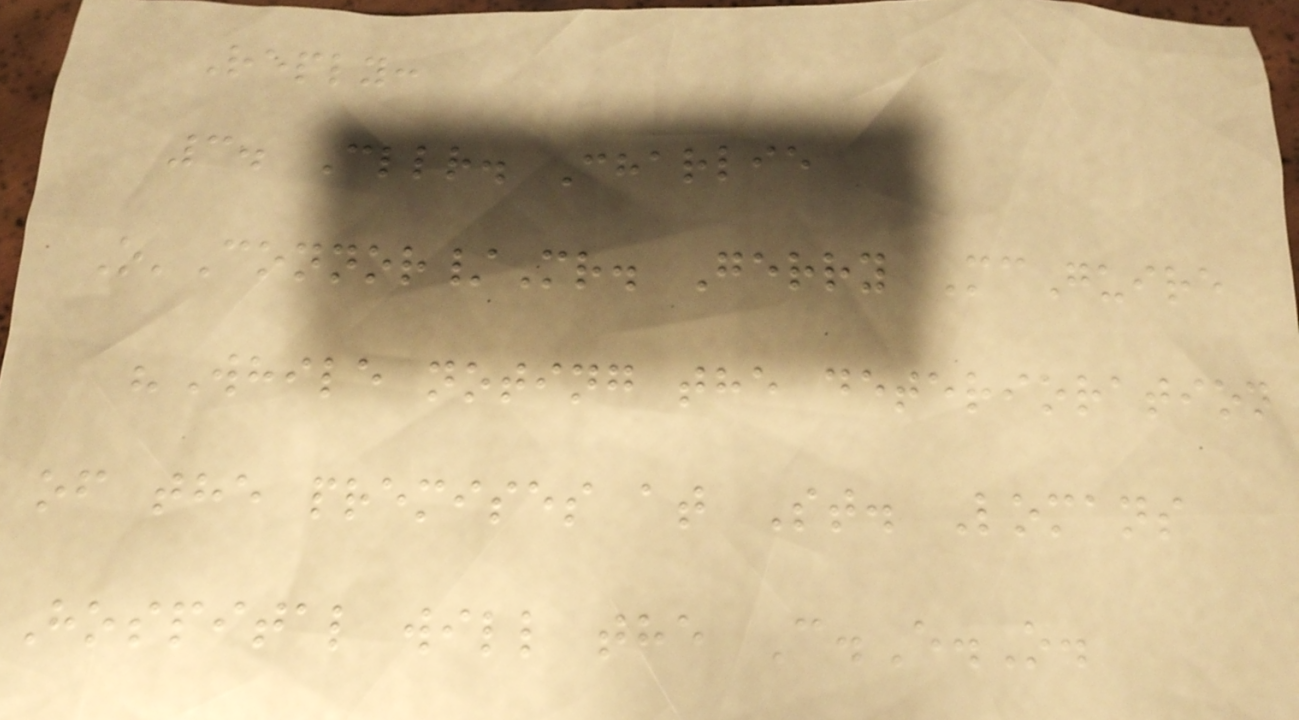Reply:
3. Cllr. Charlie
O'Connor/Mr. Gerry McGuire
"While noting the deterioration
of the premises at St. Lomans
Hospital will the C.E.O.
